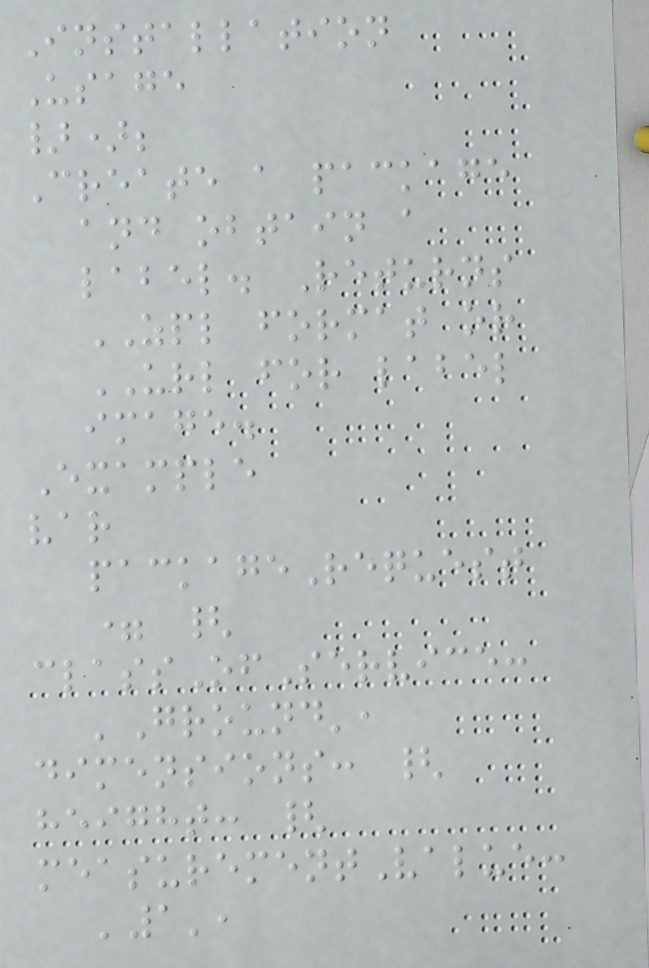Installation
Usage
});
Create a package
and obtain a
label. Returns
ZPL format or
URL for label
image.
Example
var
packageRequest
= {
classOfService:
'Ground',
dimensions: {
height: {
measurementValue:
'1',
